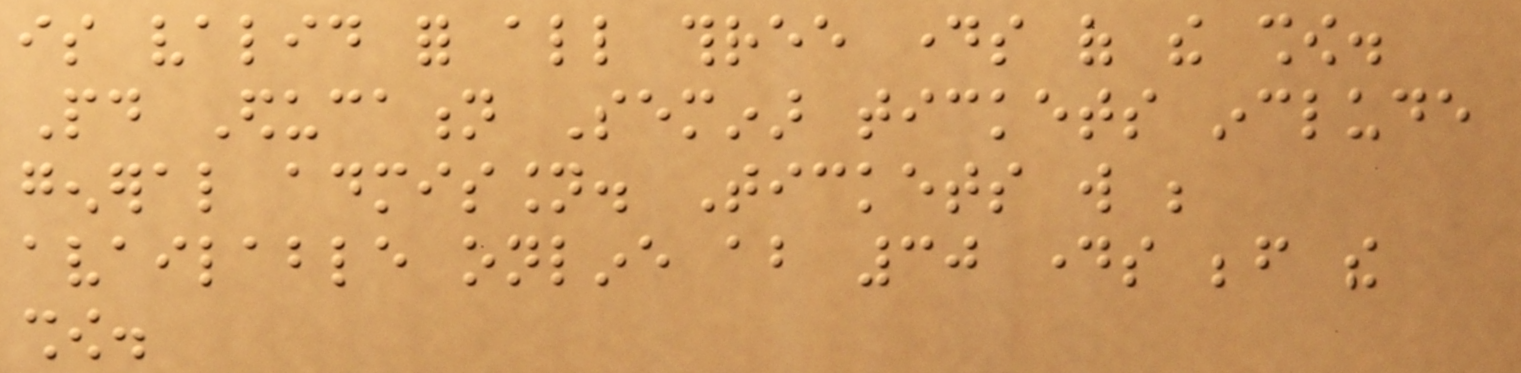is valid for all three days of the show.
Paid Education Seminar tickets include
general admission. Tickets will be
available online about 30 days before the
show.
